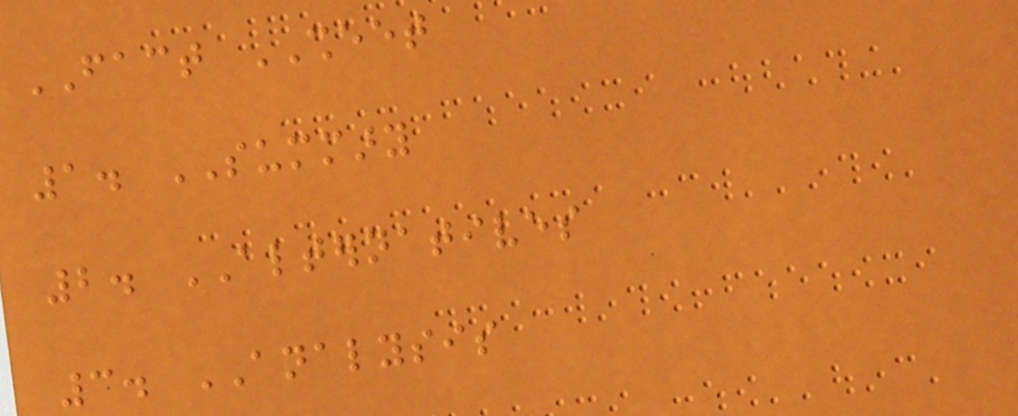FACT SHEET
1. SUMMARY
2. ALTERNATIVES
3. ANALYSIS
